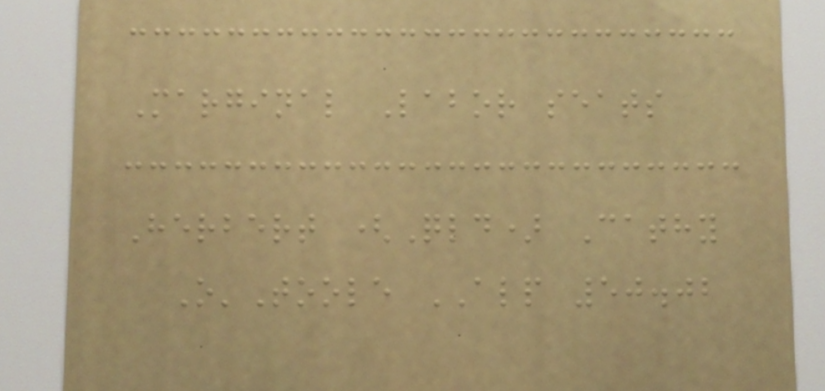Marginal Labor seats
Herbert (Qld) Cathy
O'Toole ALP 50.02
